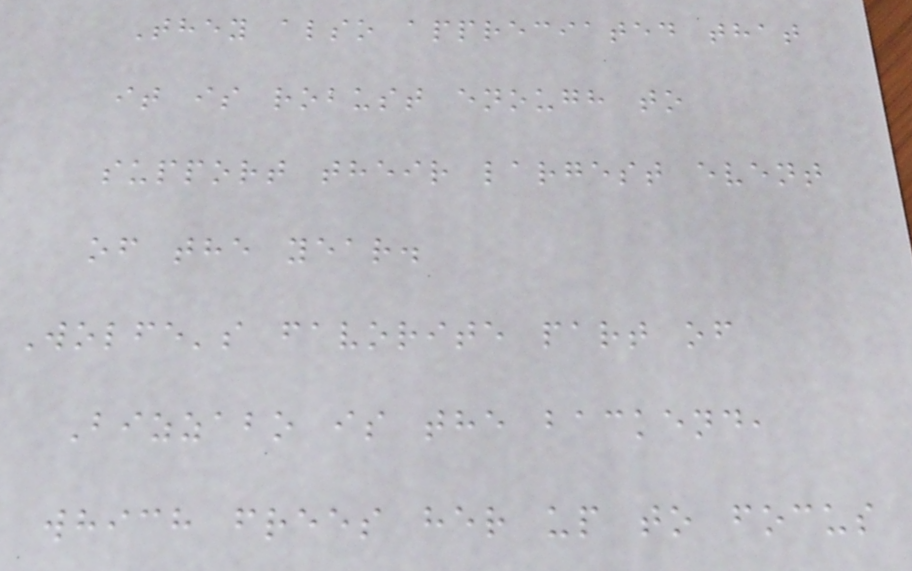They also appreciated that
it is robust enough to
support their largest event
of the year.
Wolfe's favorite part of
Bizzabo is the backend,
which frees her up to focus
